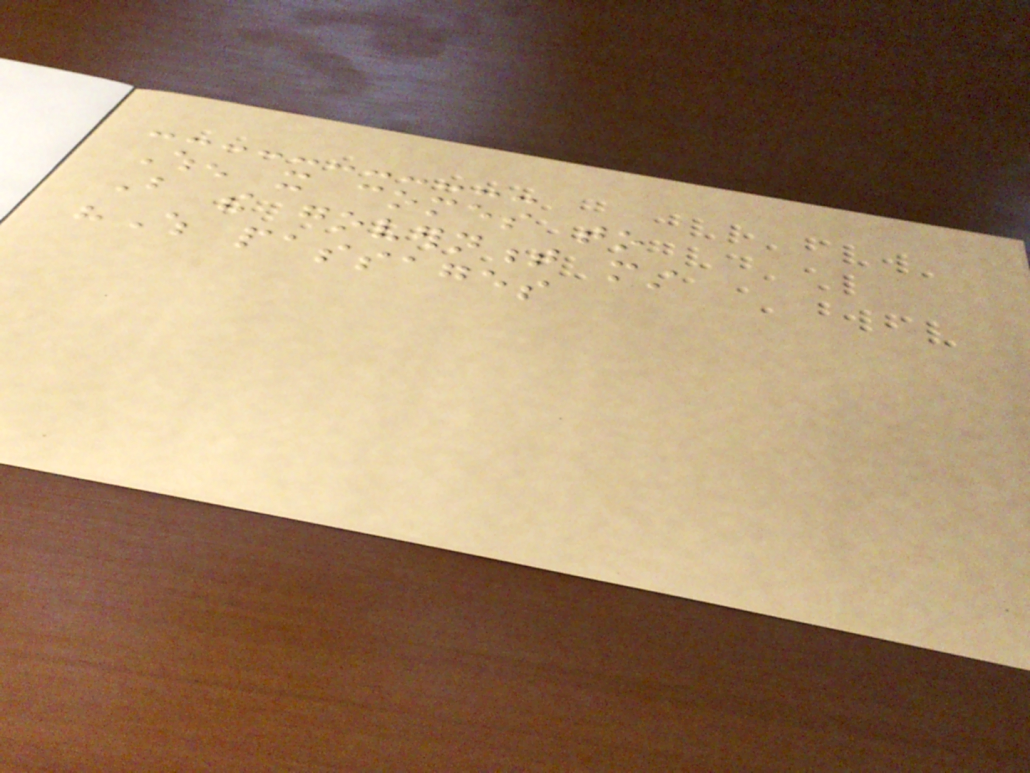When it comes to
But the government must
"Which passages
